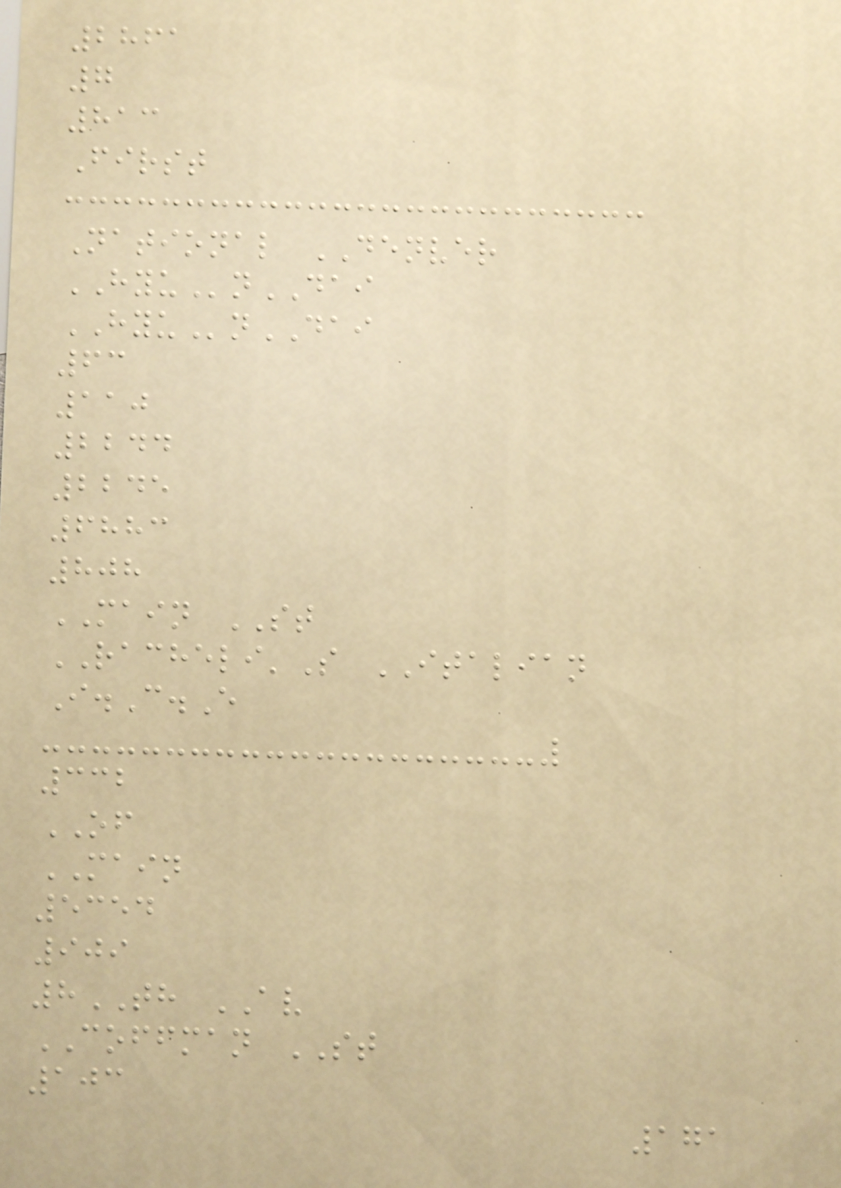2861
7
813
First
National DENVER
HYUnDAI
HYUnDAI
63
110
2244
2245
6883
808
MAIN ST
RACHELI'S ITALIAN
I.C.E
332
OF
MAIN
5354
909
8TH AV
COFFMAN ST
103
171
